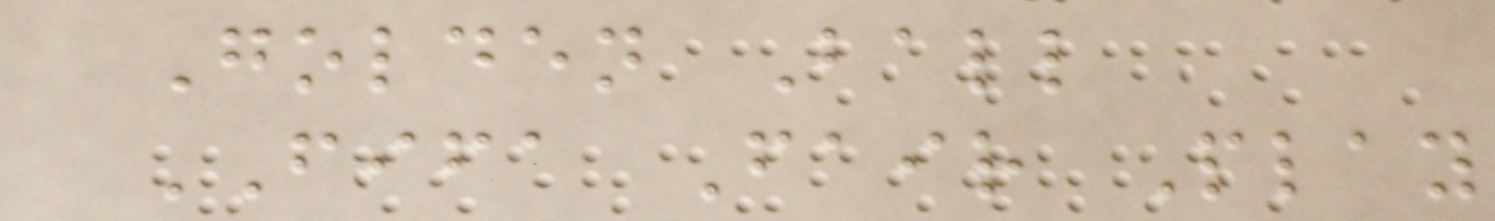Golden Ball
FIFA Fair Play
